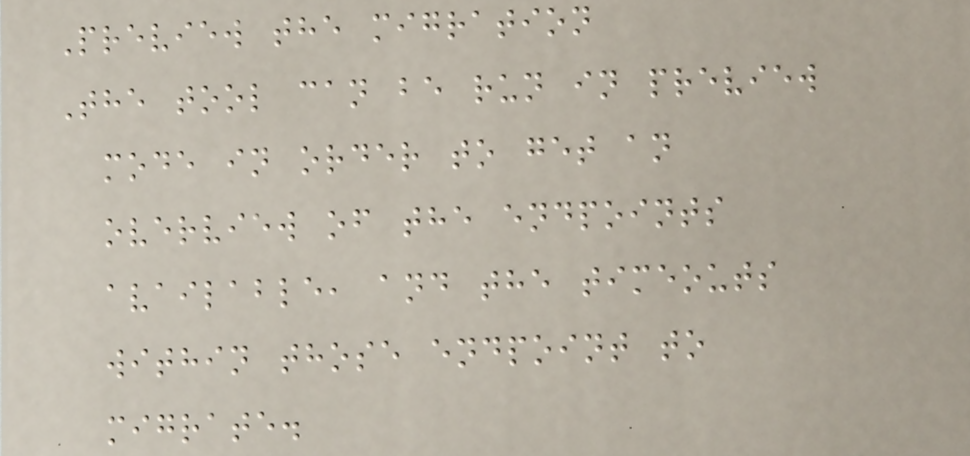Preview the migration
The tool can be run in preview
mode in order to get an
overview of the endpoints
available, and the timeouts
within those endpoint to
migrate.
